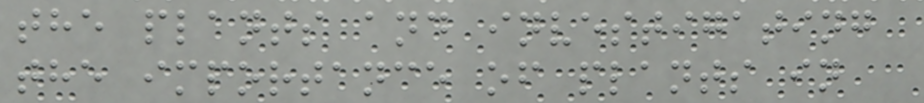the plants and investigating
the importance of plants in
